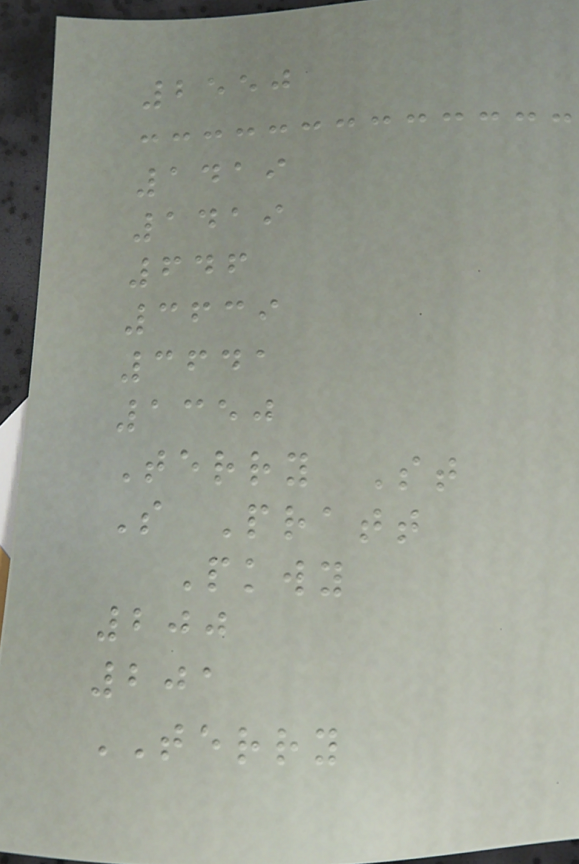2550
1419
1419
646
3639
3641
1350
Terry St
S Pratt
Pkwy
200
201
TERRY
